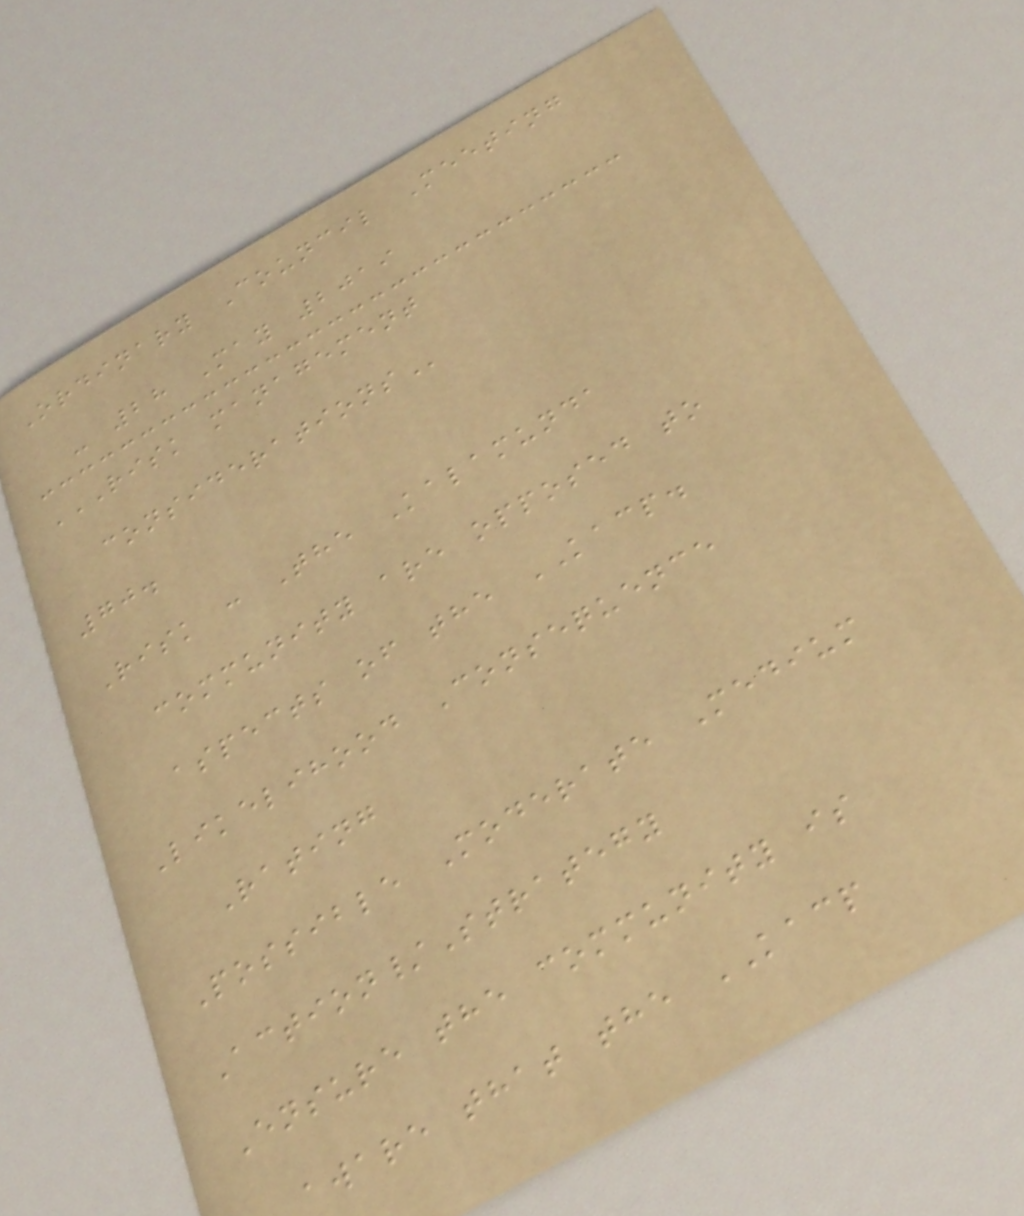Ordinary Council Meeting
- 28 May 2019
RISK MANAGEMENT
CONSIDERATIONS
70.
Risk : The Kalamunda
community are opposed to
aspects of the KACP.
Likelihood Consequence
Rating
Possible Moderate Medium
Action/Strategy
Ensure the community is
aware that the KACP
